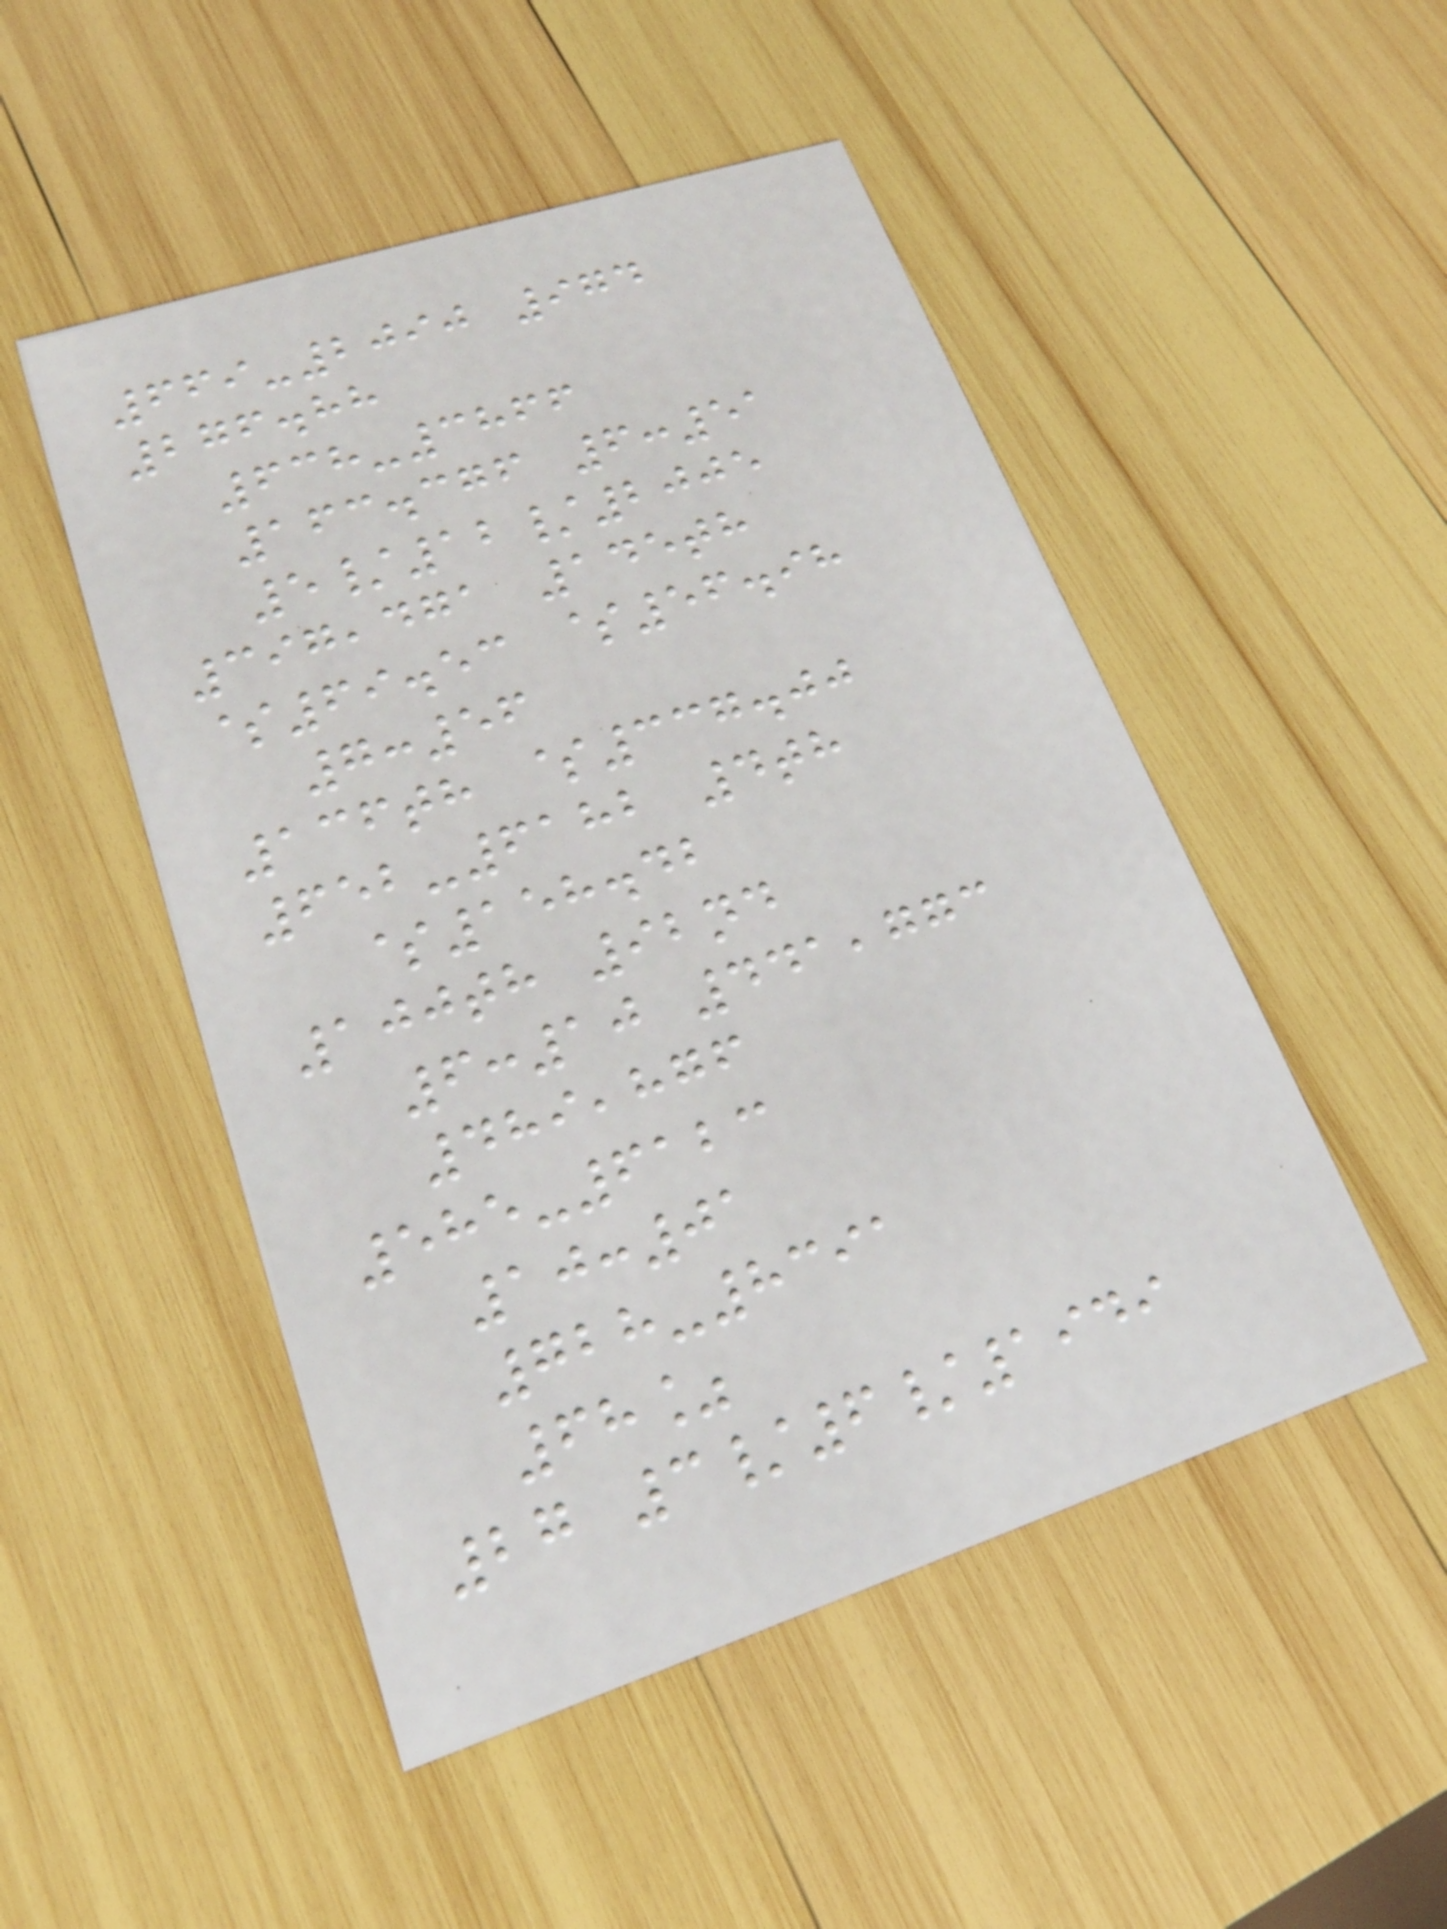669-2090 974
276.88
638-3866
163.376 6:51
5/12/2005
397,471 145th
$69.53 $56.98
7:56
136th $337.00
652-6182 4th
$158.42
100th 92nd
6:10 441,773
489,876
585-6123
10:01
728-8391
68%
27 3/6/1949
